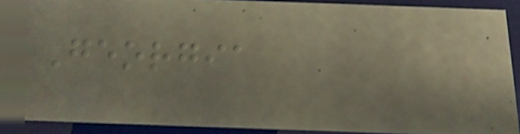Georgia
